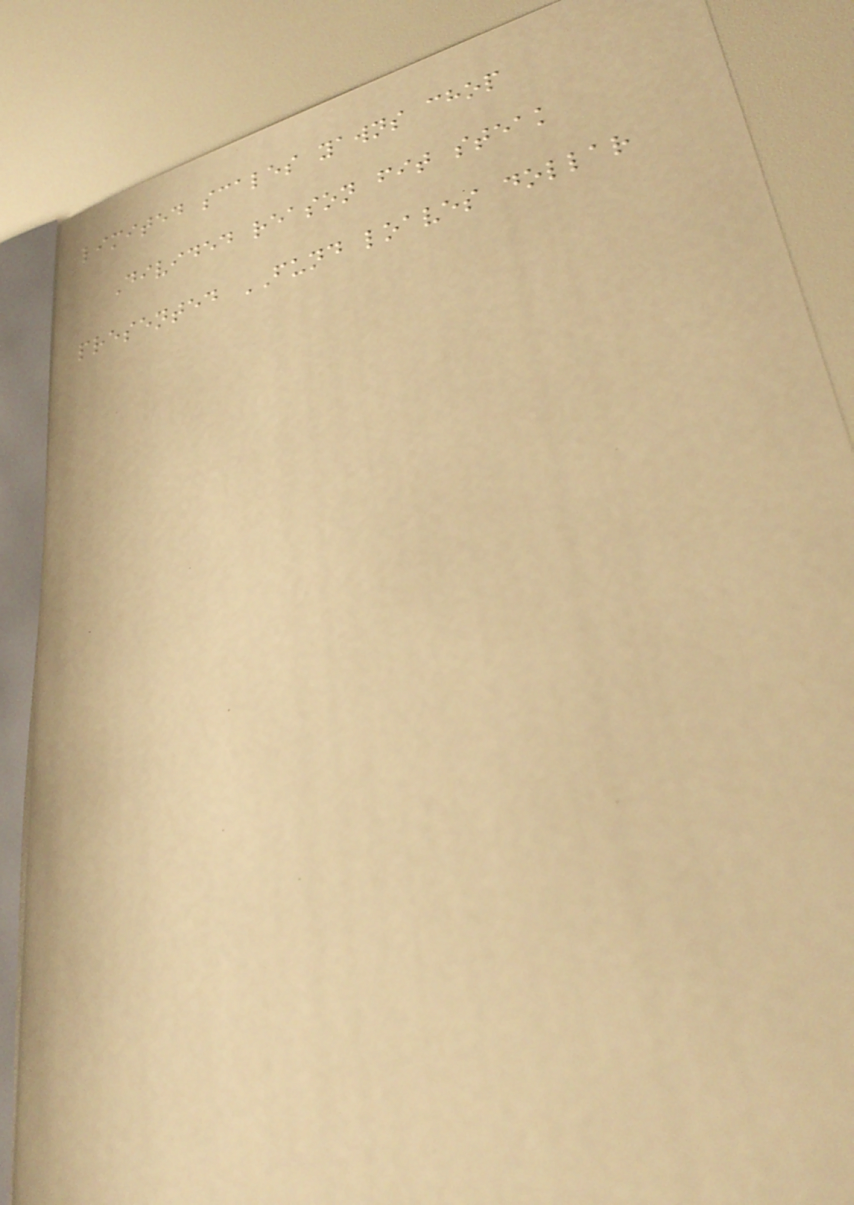limited scales yawns chop
Divided reason fit steak
presented FUND loaves dollar
